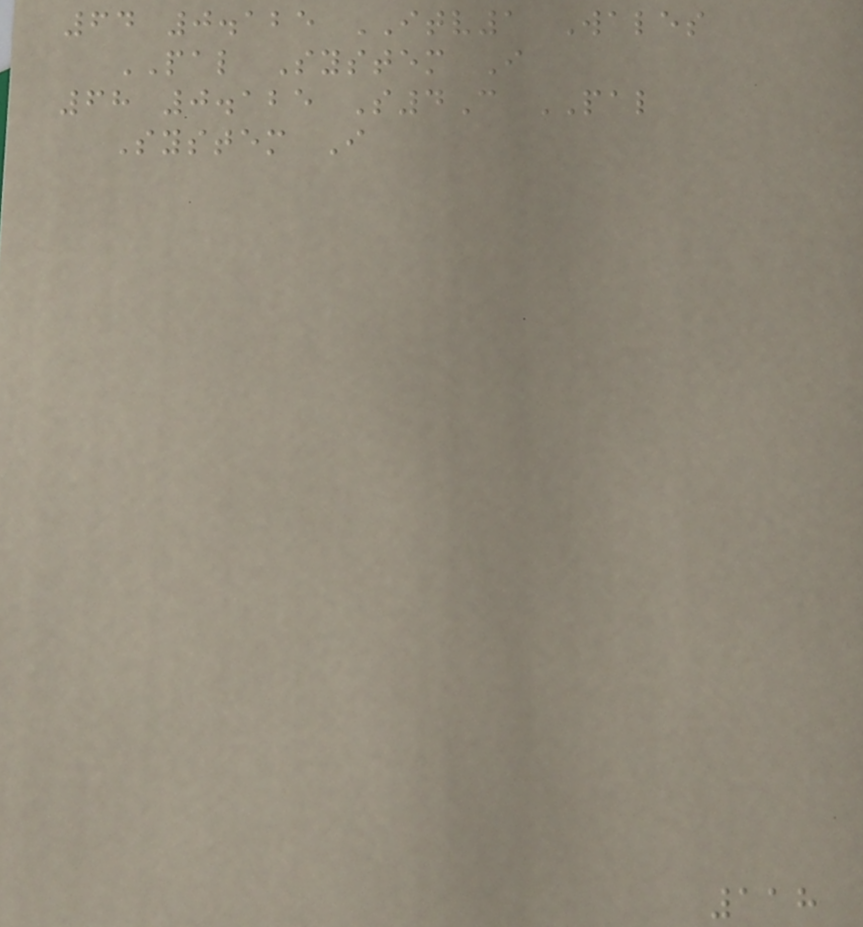64 0.125 ITV1 Wales
PAL System I
68 0.125 S4C PAL
System I
118
